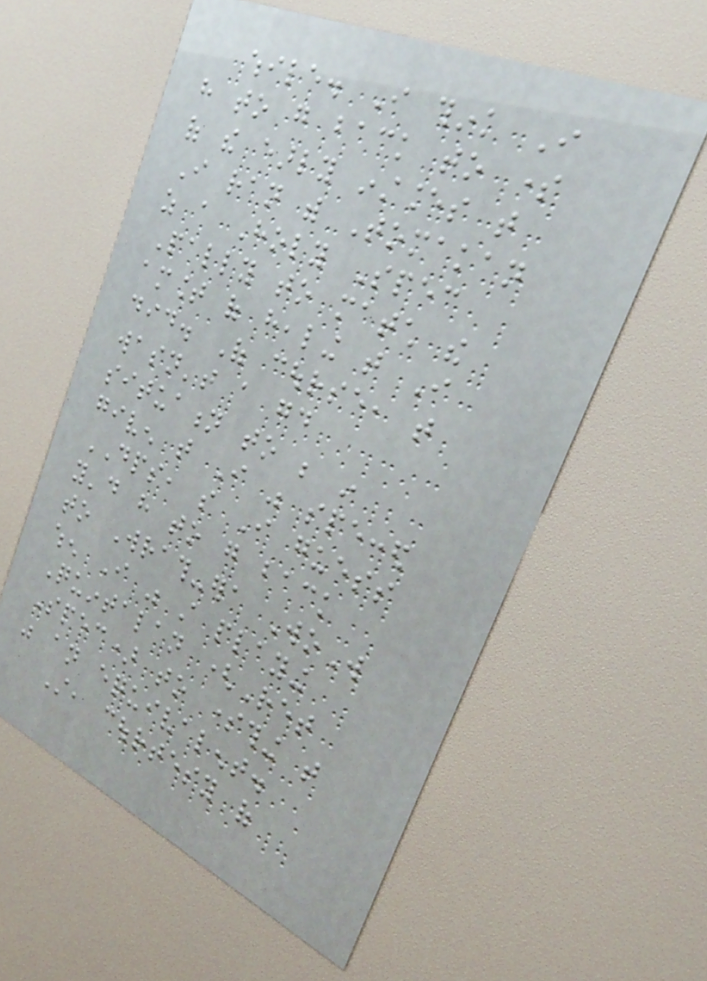while. I think I
have to go back to some
of the early instances that
I ran with Tomakan
as a Holy Spec
Pally to match the
amount of healing that I
did. Of course, that
wasn't a good
situation to be in
given that I was specced
DPS, so I guess
you'd have to go back
to Wrath-era WoW
when I was still playing
Quintalan (Ret
Spec) to something that
was an equivalent.
Still, courtesy of
